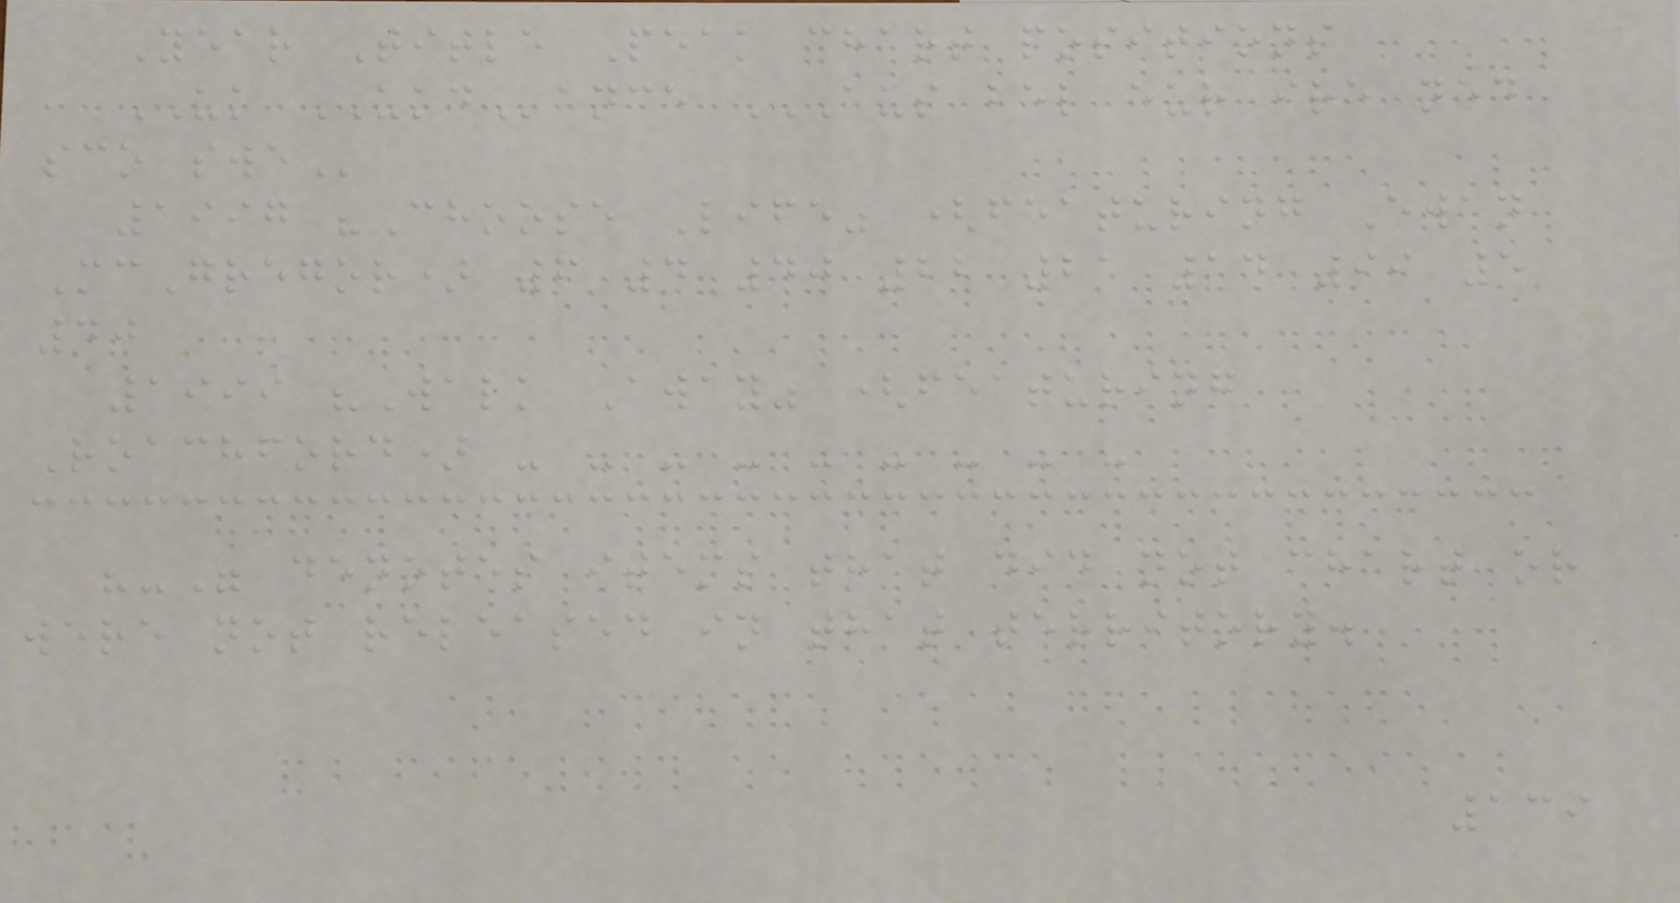Year Title Peak chart positions
UK UKDance AUS BEL EUR IRE NED
SCO SWE
1997 "Choose Life" (featuring Ewan
McGregor) 6 4 40 22 21 14 99 5
40
1999 "Walk Away" (featuring
Roachford) - - - - - - - - -
"-" denotes items that did not chart or
were not released in that territory.
139
